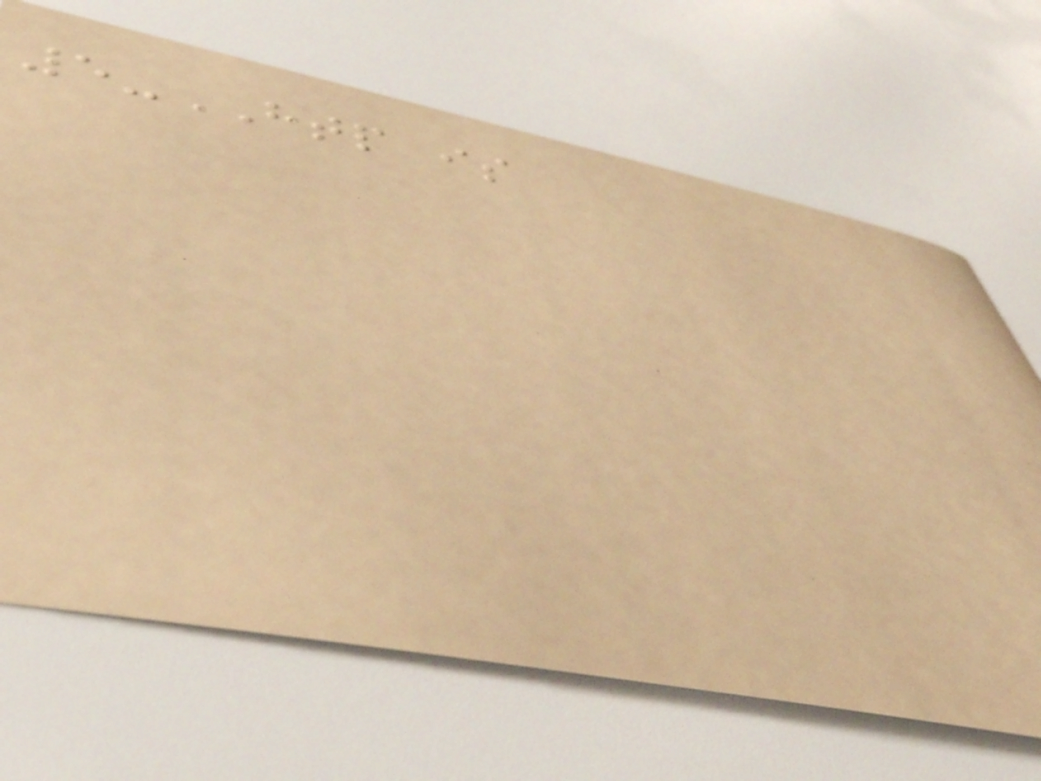5-HTP is
